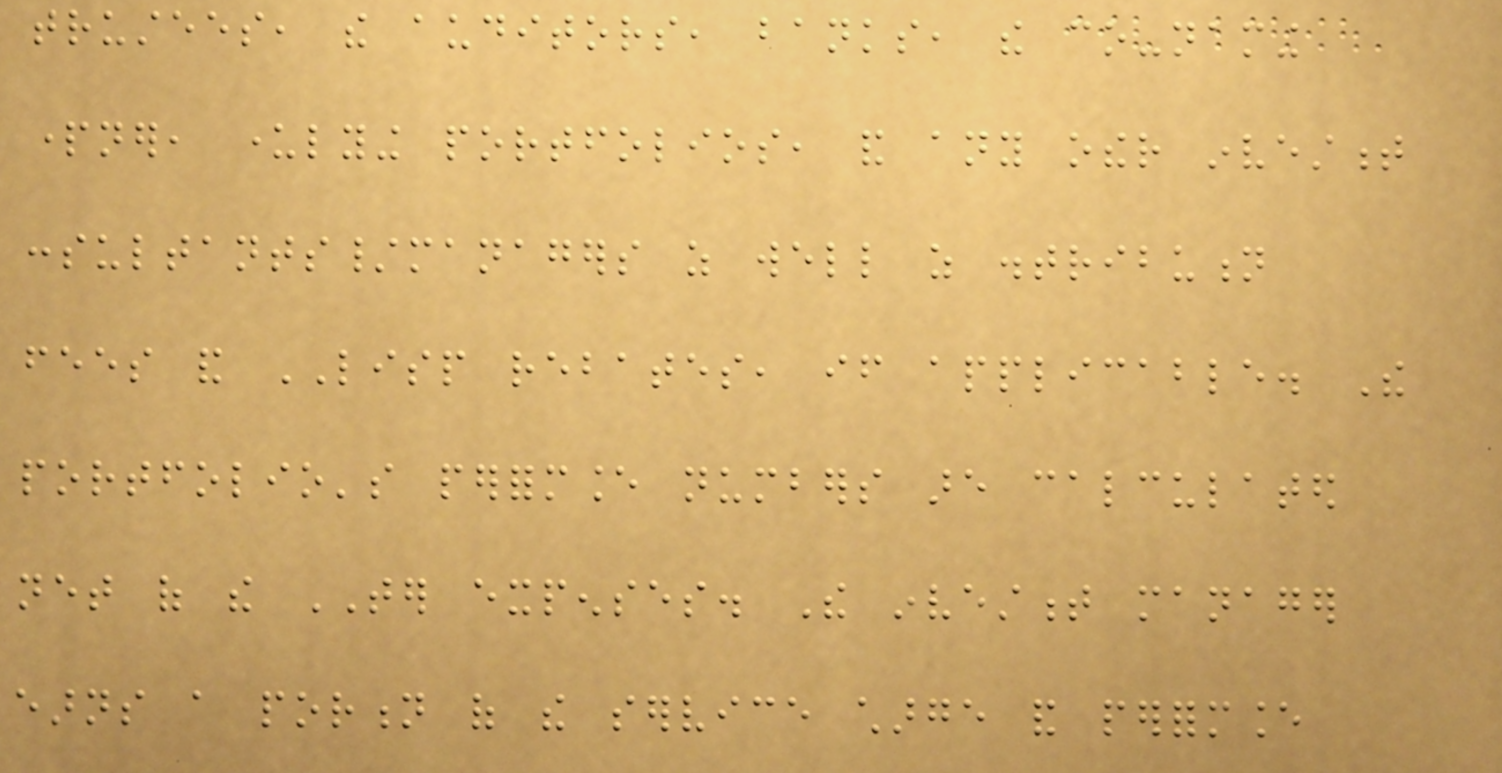trustees, the auditors, banks, the co-naming
partner, underlying portfolios, and any other investment
consultants/managers as well as distribution
fees and LISP rebates, if applicable. The
portfolio's performance numbers are calculated
net of the TER expenses. The investment manager
earns a portion of the service charge and performance
